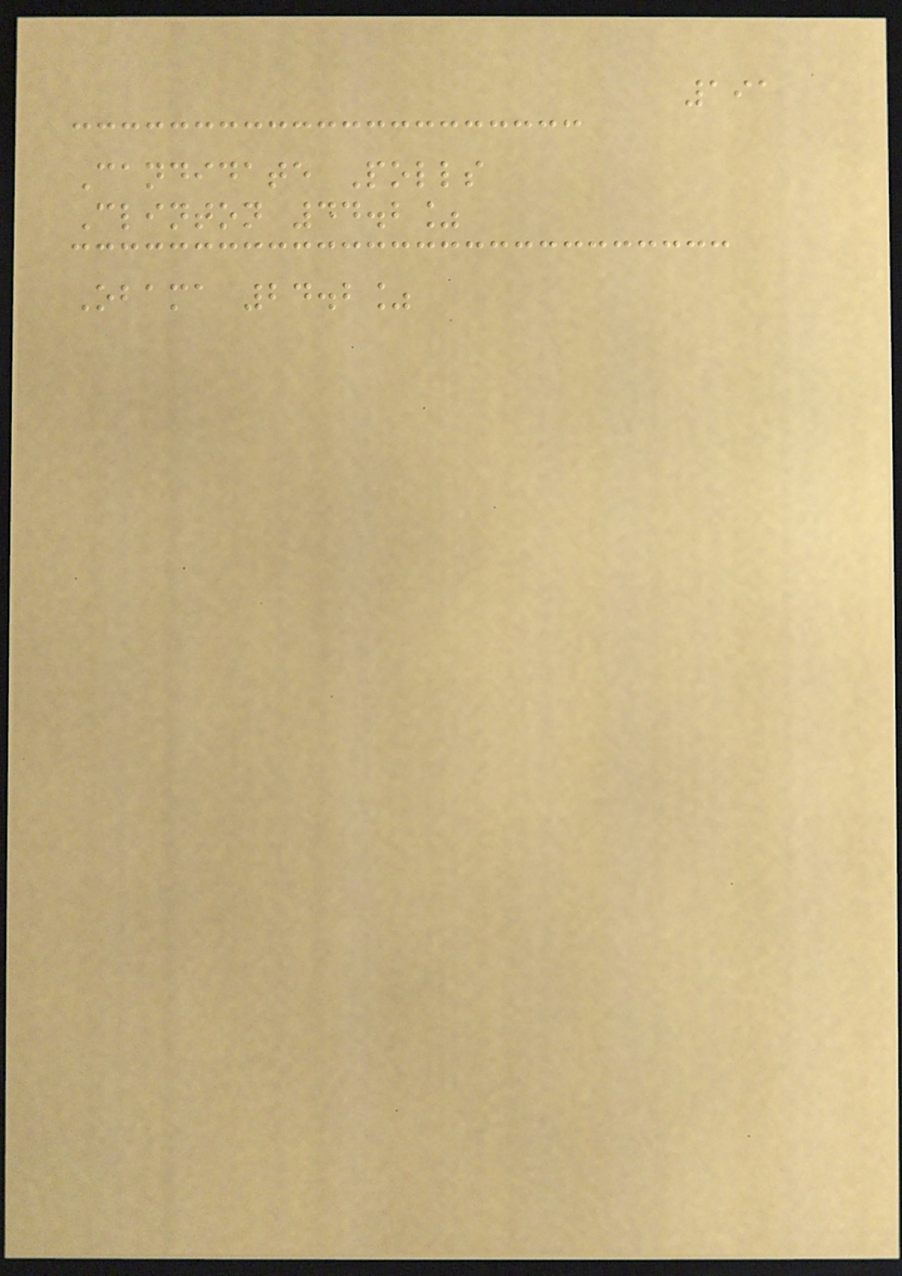191
Candidate Polls
Clinton 44.2%
Obama 24.2%
